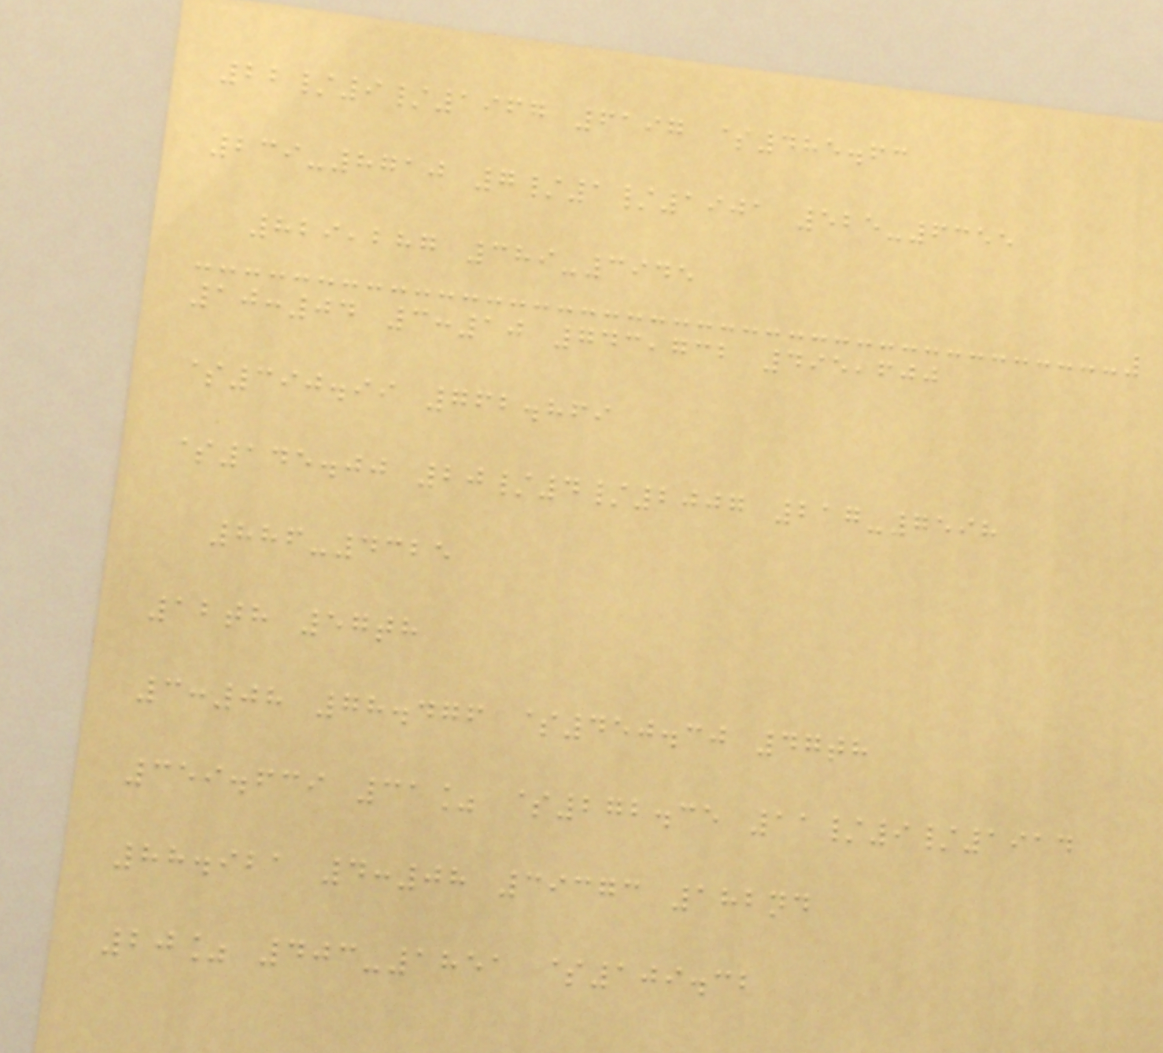22/9/1967 6197 $485.63
239-8710 7/1/1901 525-6355
829,287 389-3945
10:04 3:10 743,732 495,600
$390.99 762.869
$145.00 20/4/2007 217-7598
886-4325
12th 57th
3:08 78.476 $450.30 47th
359.639 31% $272.35 11/9/1914
88.921 4:08 39373 182nd
20% 403-1851 $109.32
